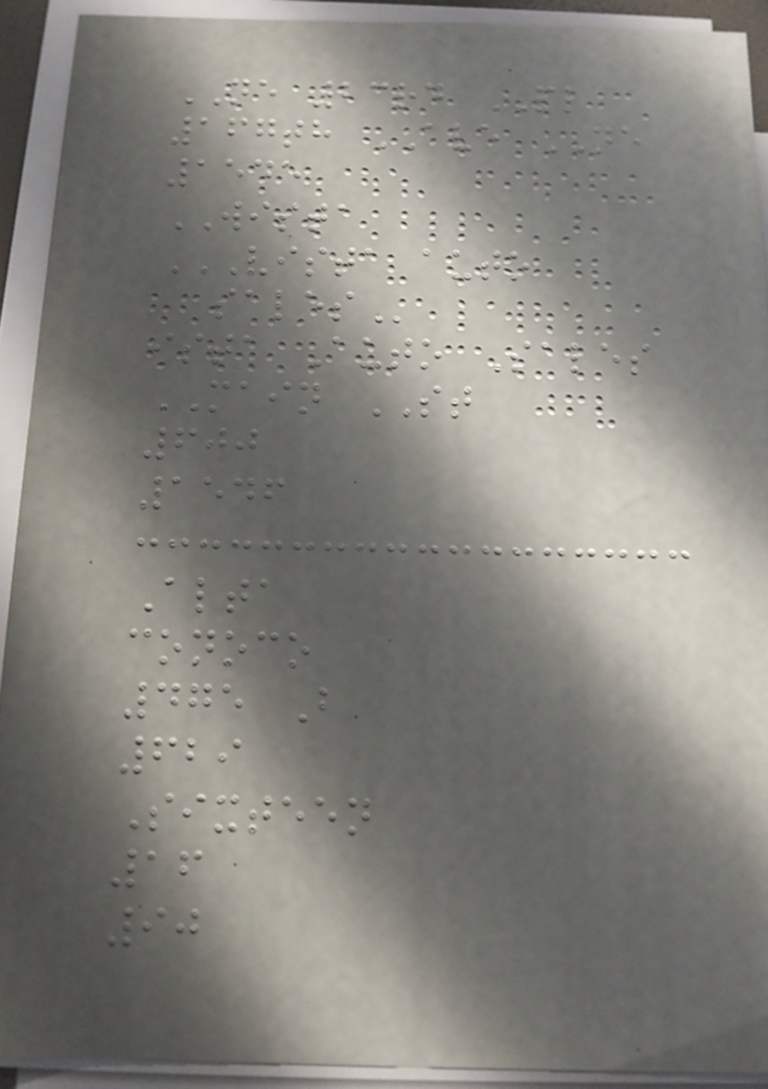NE 23rd PL
167th AVE NE
1545
WISTA
VISTA AUTO
SALES
ista Auto Sales
MAIN ST
600
1546
Alta
conoco
475 B
629
Sixteen
16
90
